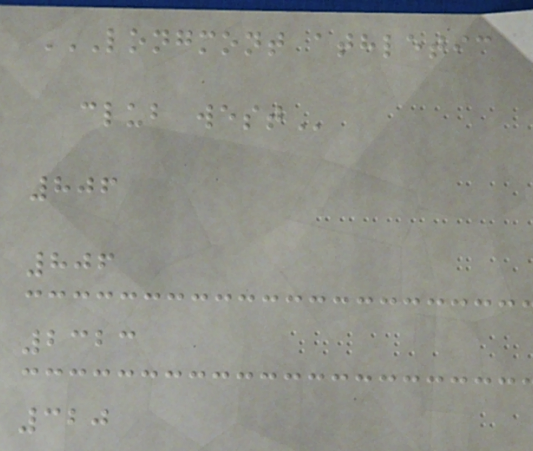LONGMONT ATHLETIC
CLUB WEST
806
806
2323
320
